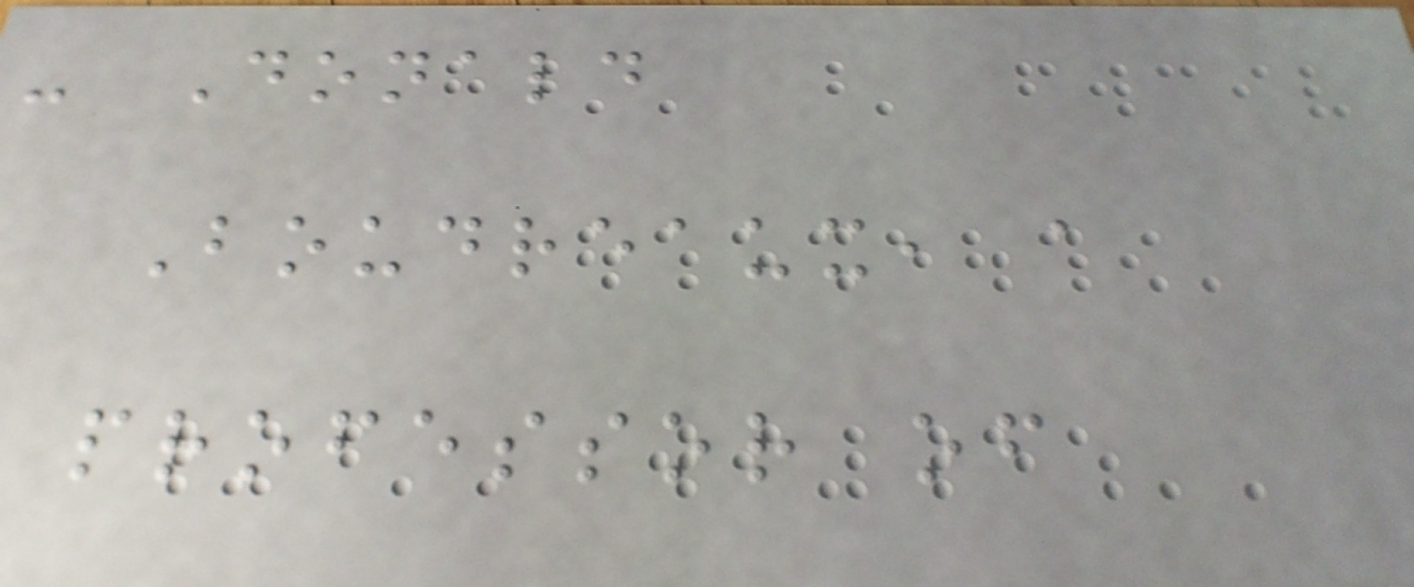- Donald
Boudreaux, a
professor of
